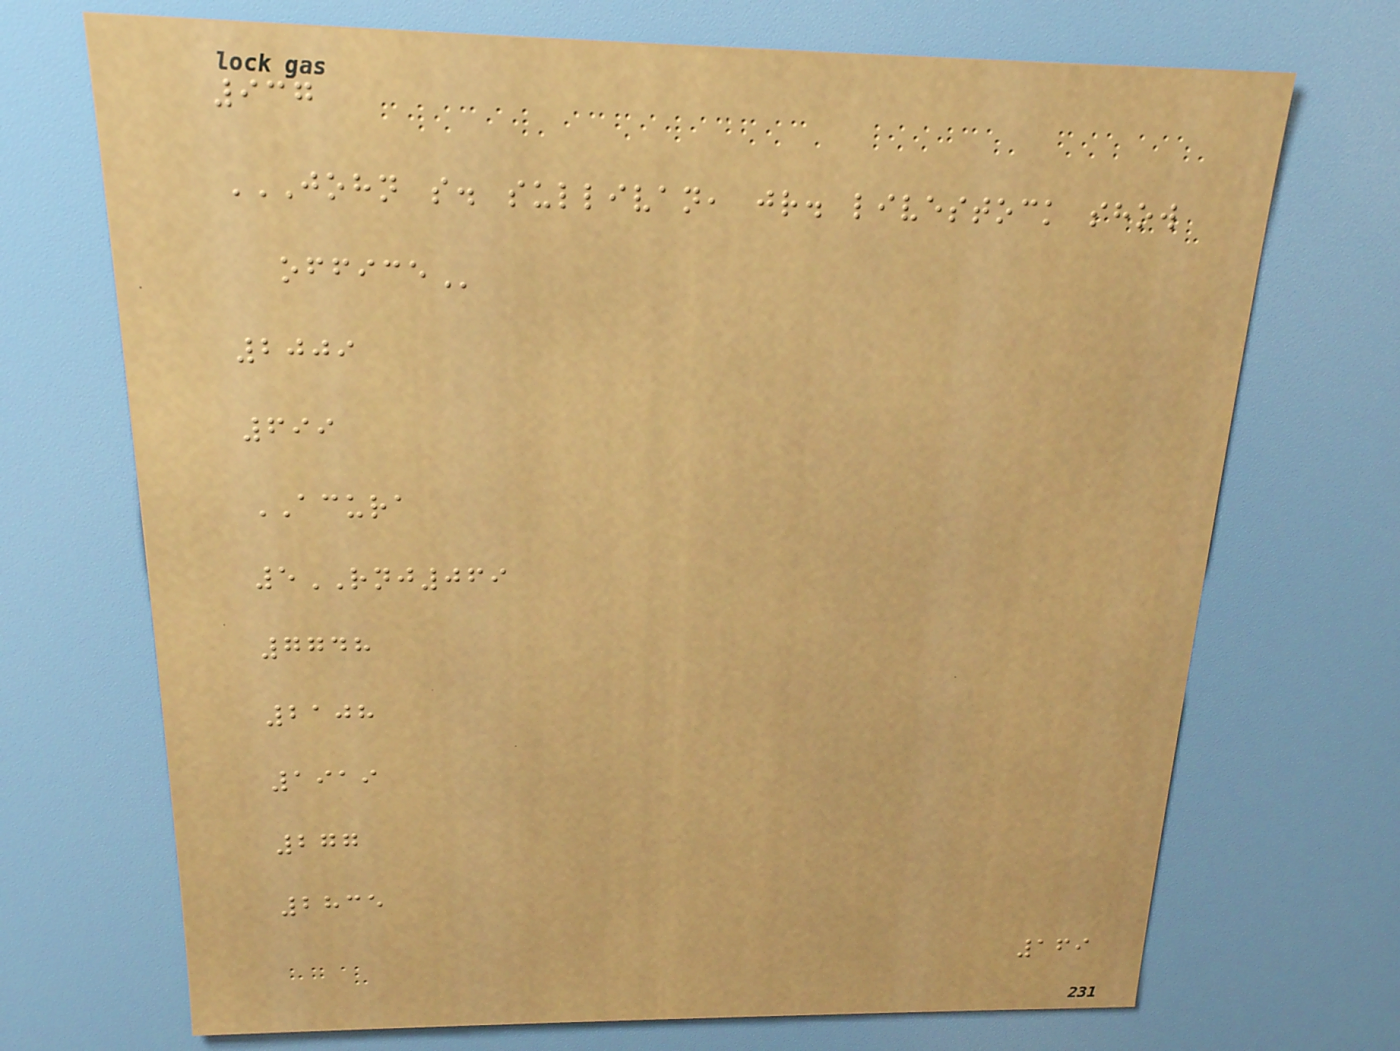937
JOHN S. SULLIVAN, JR. LIVESTOCK SHOW
OFFICE
2009
699
ACURA
5RNJ069
7748
2108
1919
277
2835
169
